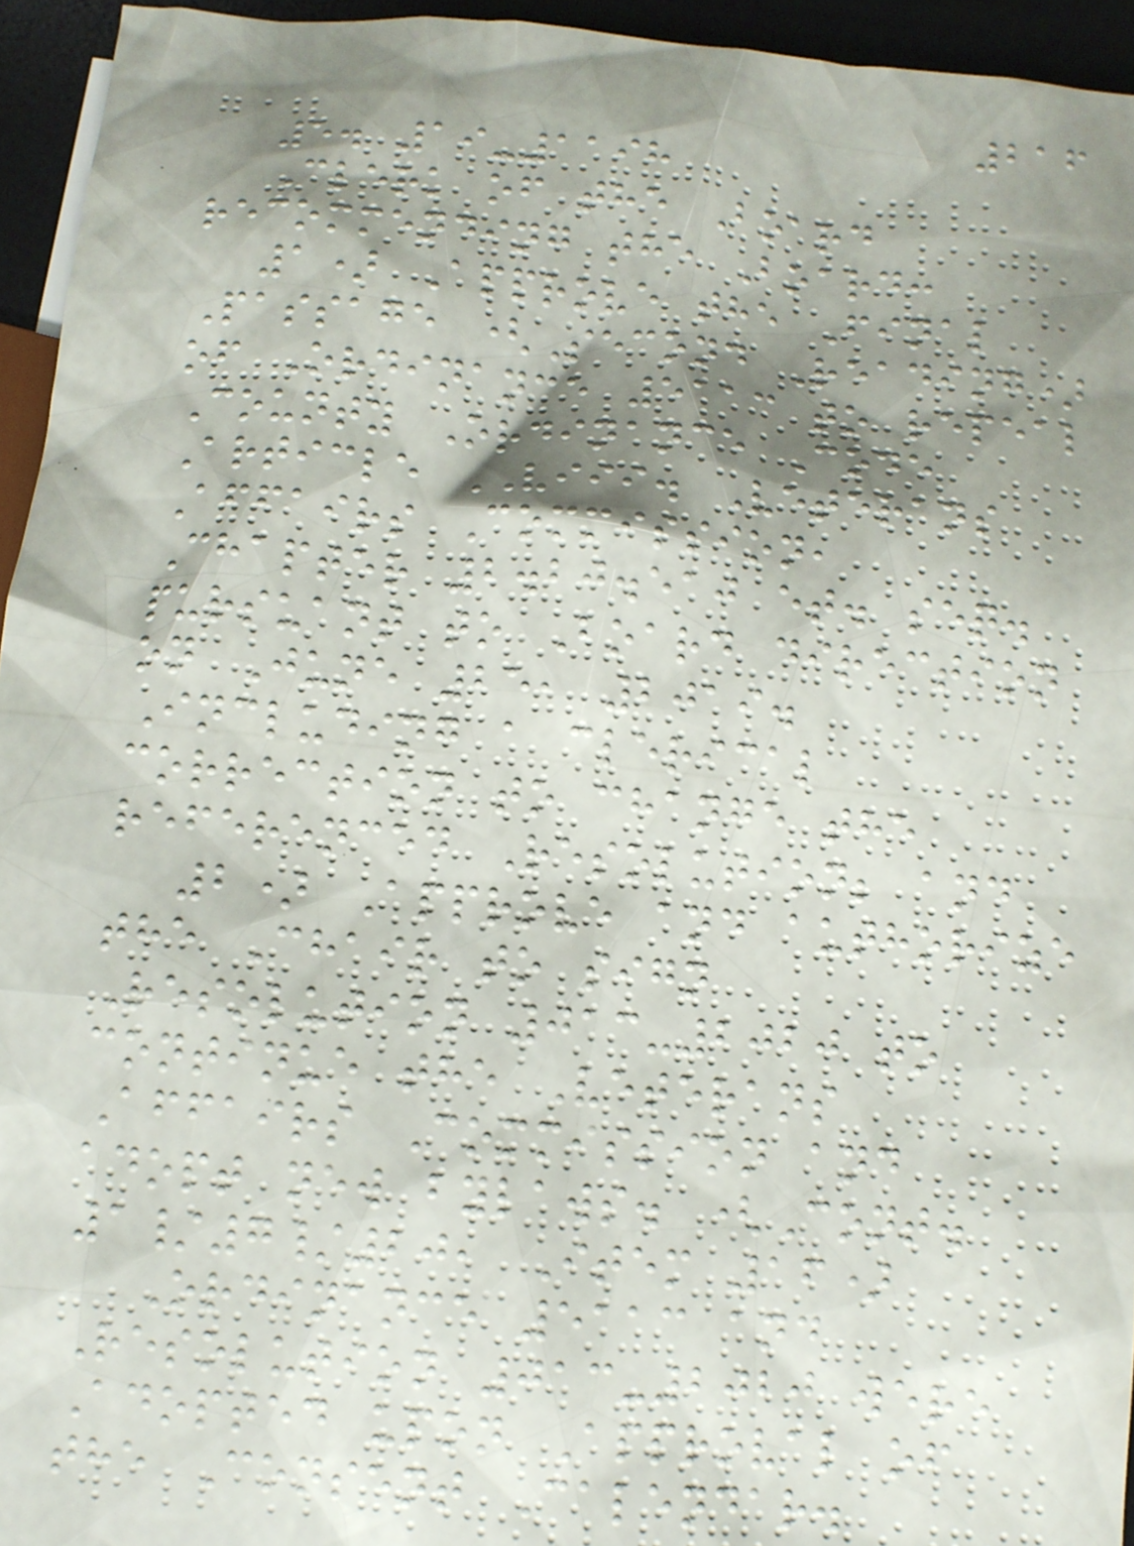216
5. 19-1198
Clerk of the Board
recommending the Board:
1) Approve the Final
Passage (Second Reading)
of Ordinance 5113 to repeal
County Ordinance Code
Article VIII. Veterans
Affairs Commission,
Chapter 2.20.510 et. seq.
pursuant to Board direction
on June 25, 2019.
Including a clerical
correction to change the
referenced Resolution; and
2) Approve and authorize
the Chair to sign
Resolution 013-2020 to
continue the Veterans
Affairs Commission and
adopt new bylaws. (Cont.
1/7/20, Item 16)
Ordinance 5113 and
Resolution 013-2020 were
Adopted upon Approval of
the Consent Calendar.
